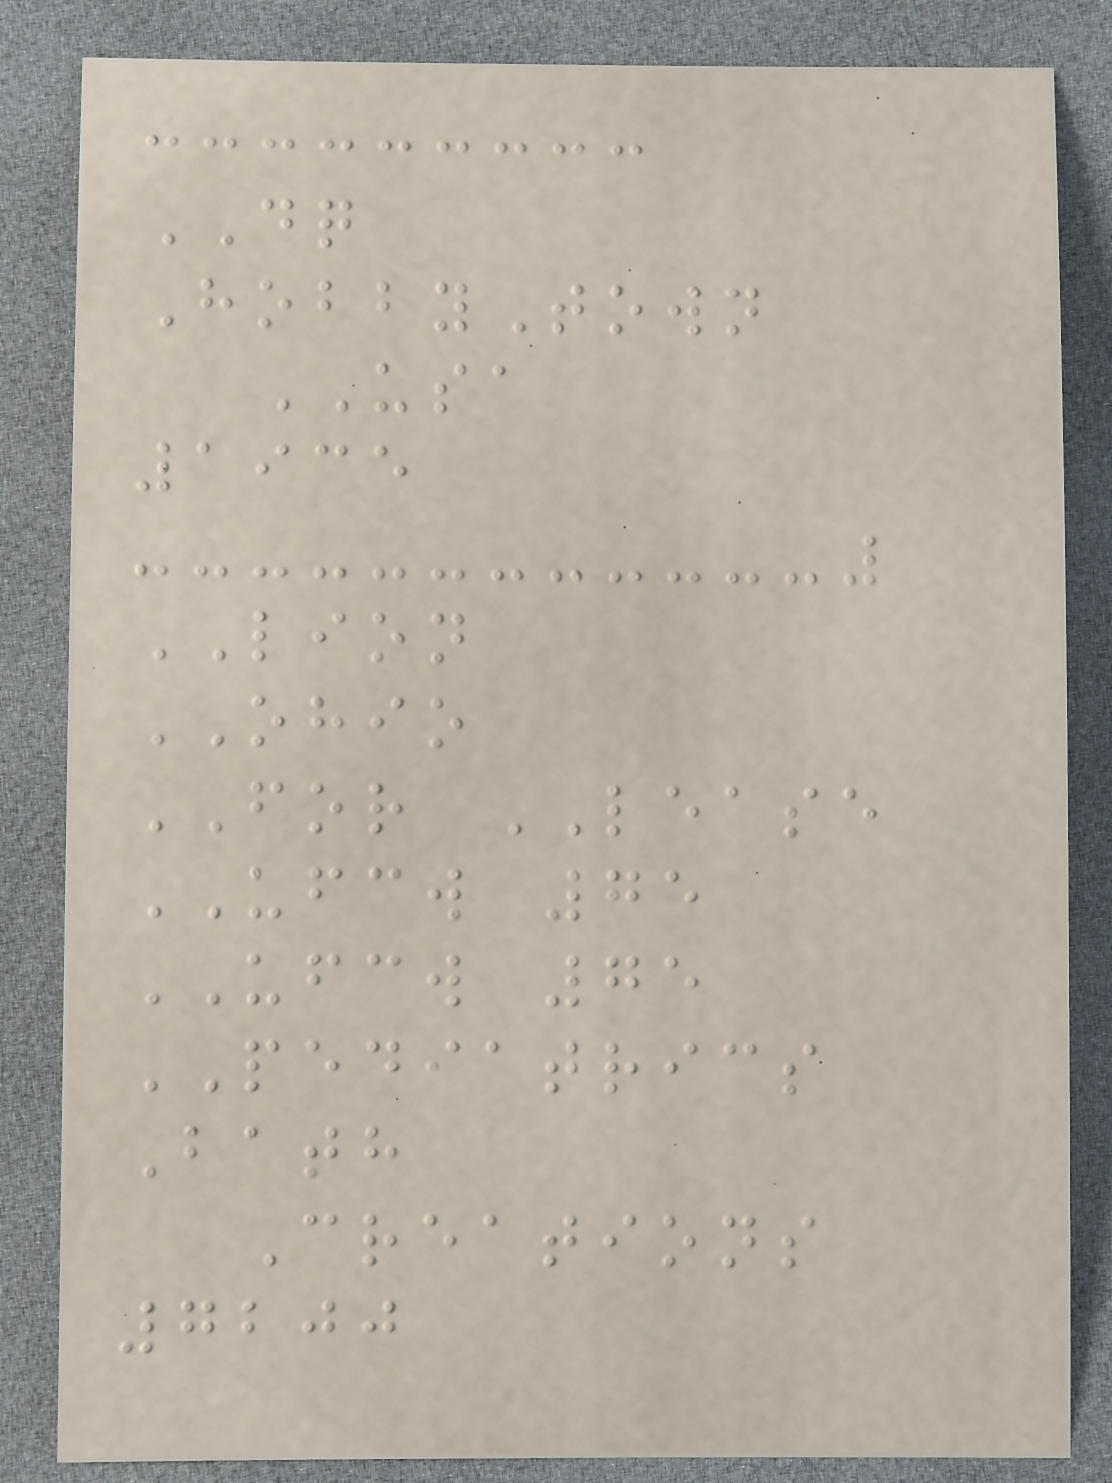DQ
HobbyTown
USA
1935
LION
OHIO
FOR LEASE
UFCW 75
UFCW 75
PEDIATRICS
Bath
Creations
7200
